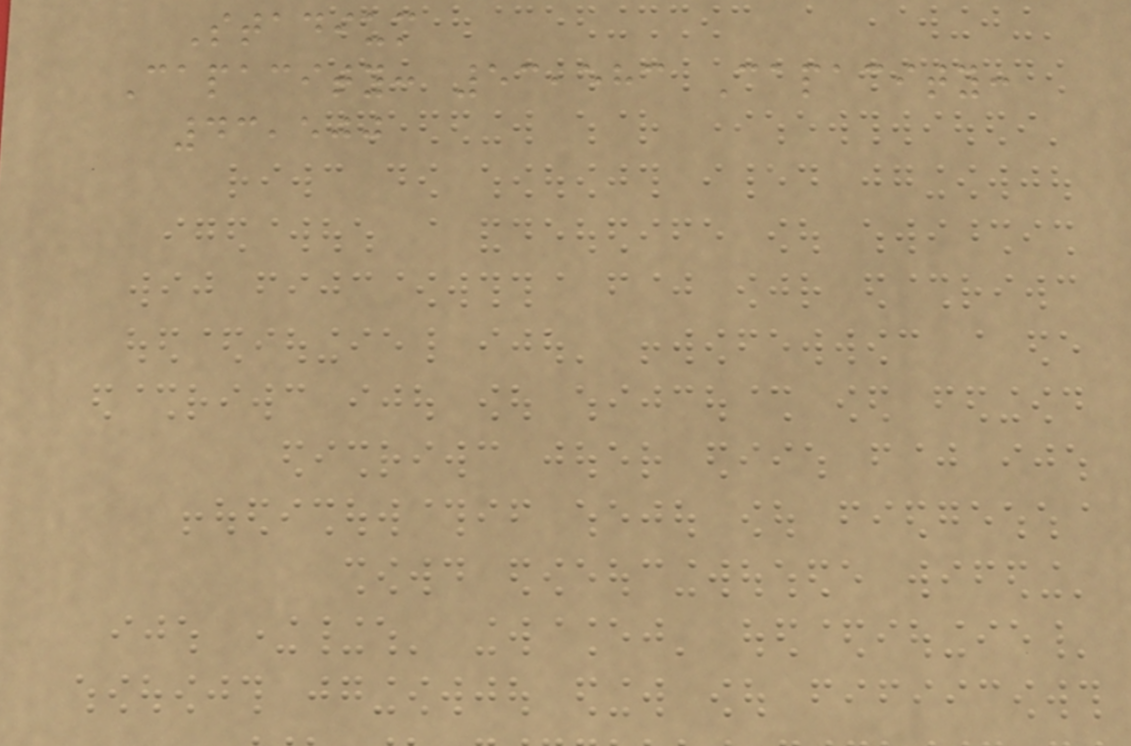Stadium
Capacity: 53,583 Capacity:
43,500
